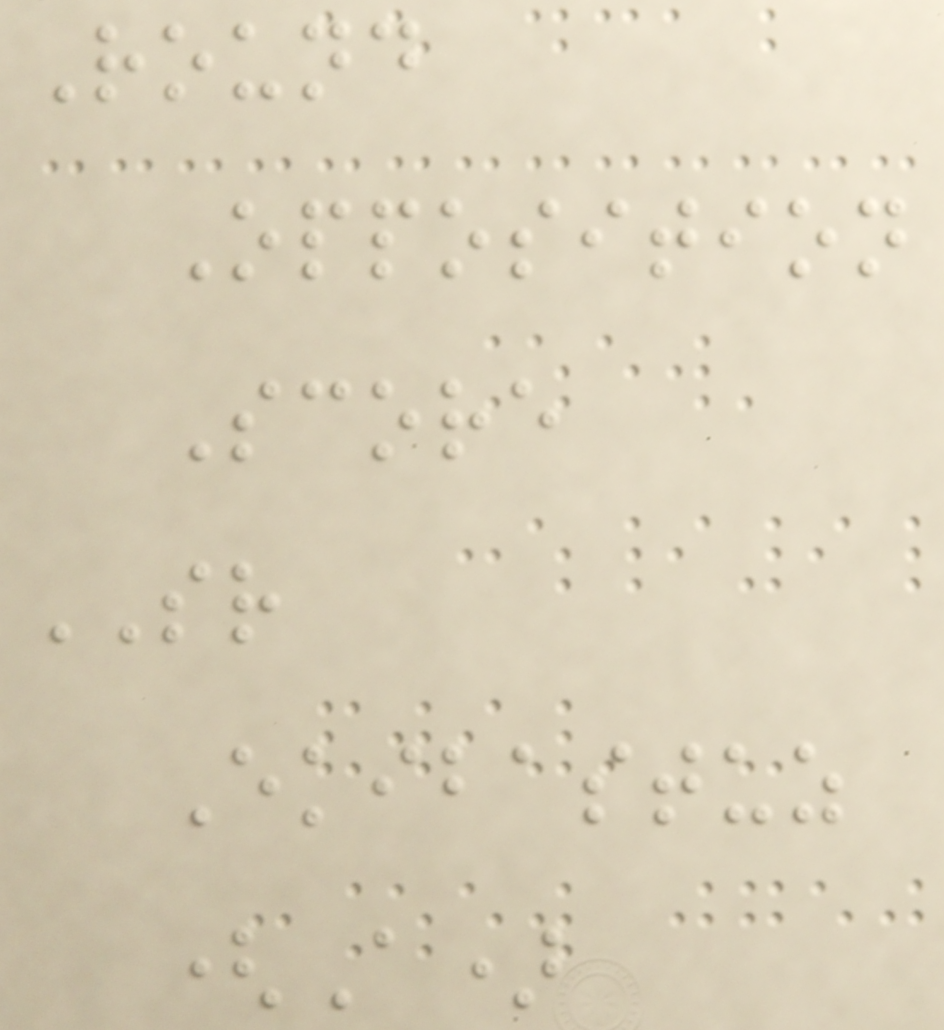Round
Opposition
Score
SR
Ekibastuz
(A)
